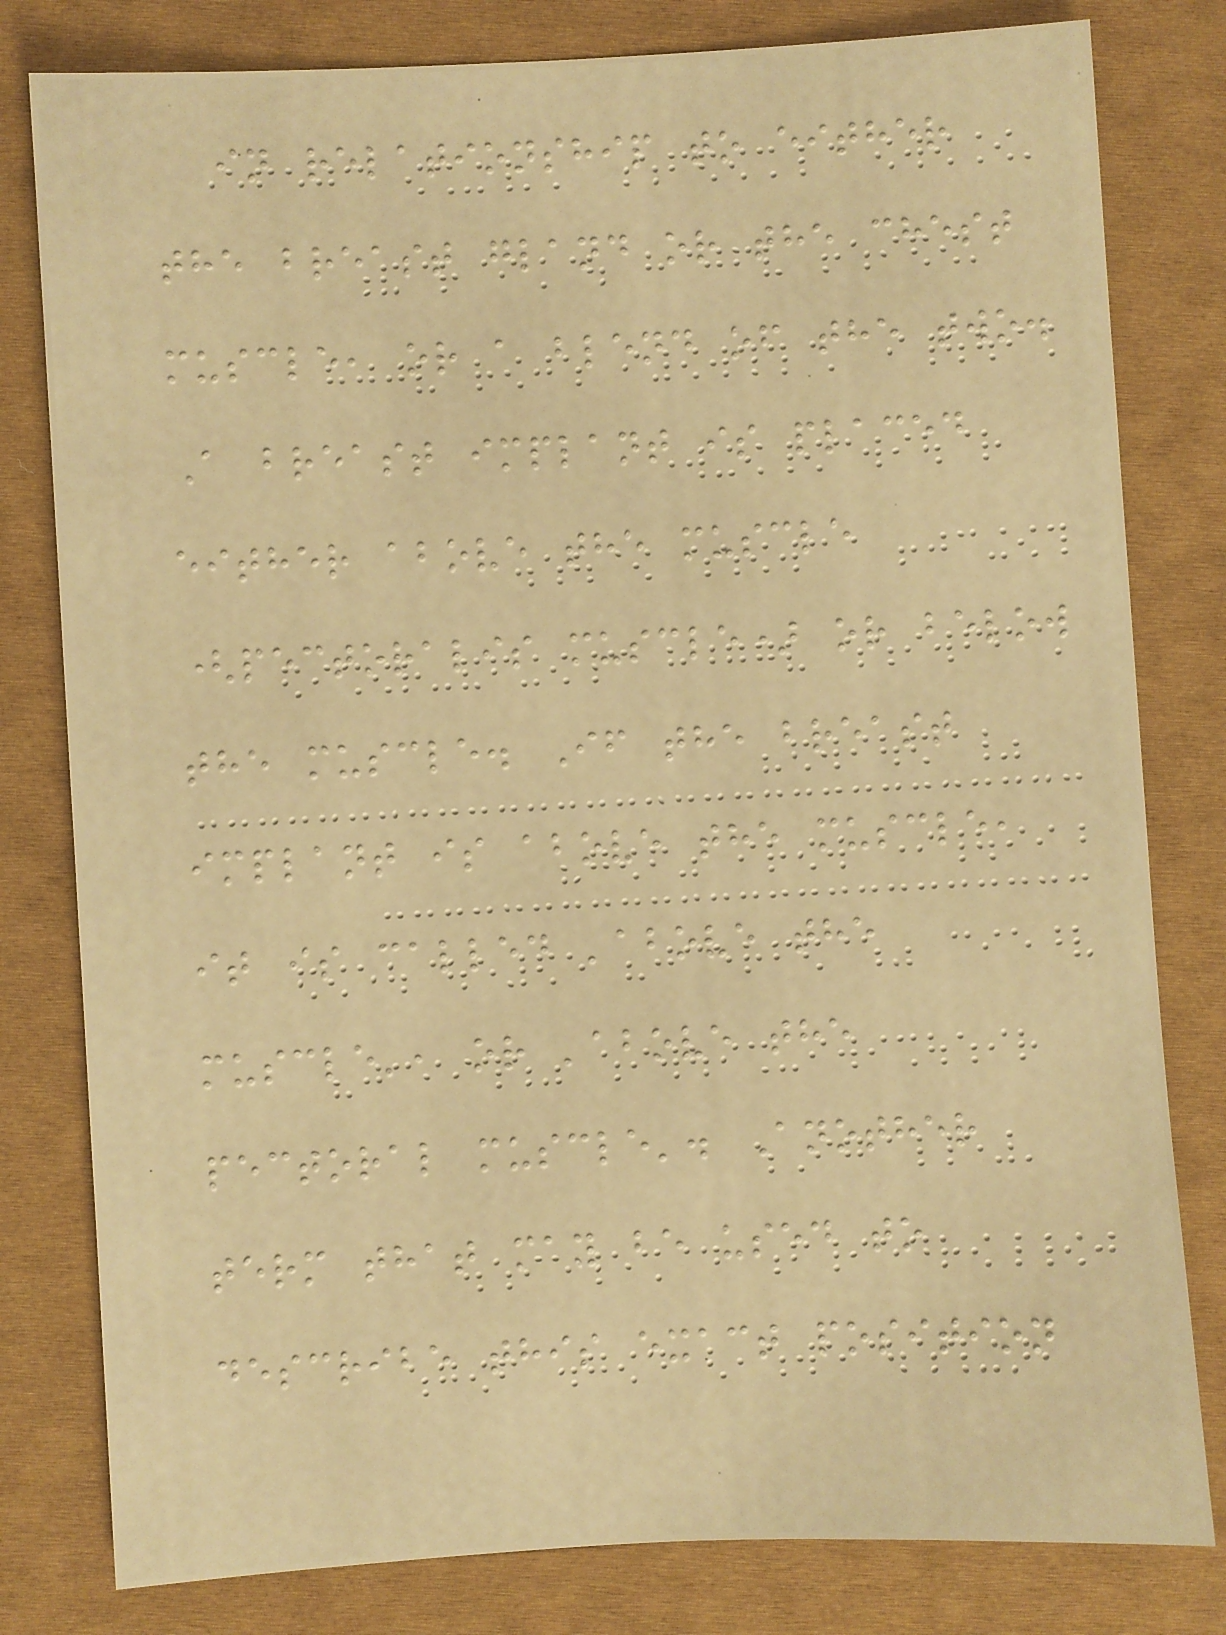in relationship to either
the breast gland or the chest
muscle, or a blend of the two.
A breast implant is placed
either above the muscle
(pectoralis muscle) or below
the muscle. If the breast
implant is above the muscle,
it is called 'above the
muscle', or 'above the
pectoral muscle'. Another
term that may be used to
describe this exact position
